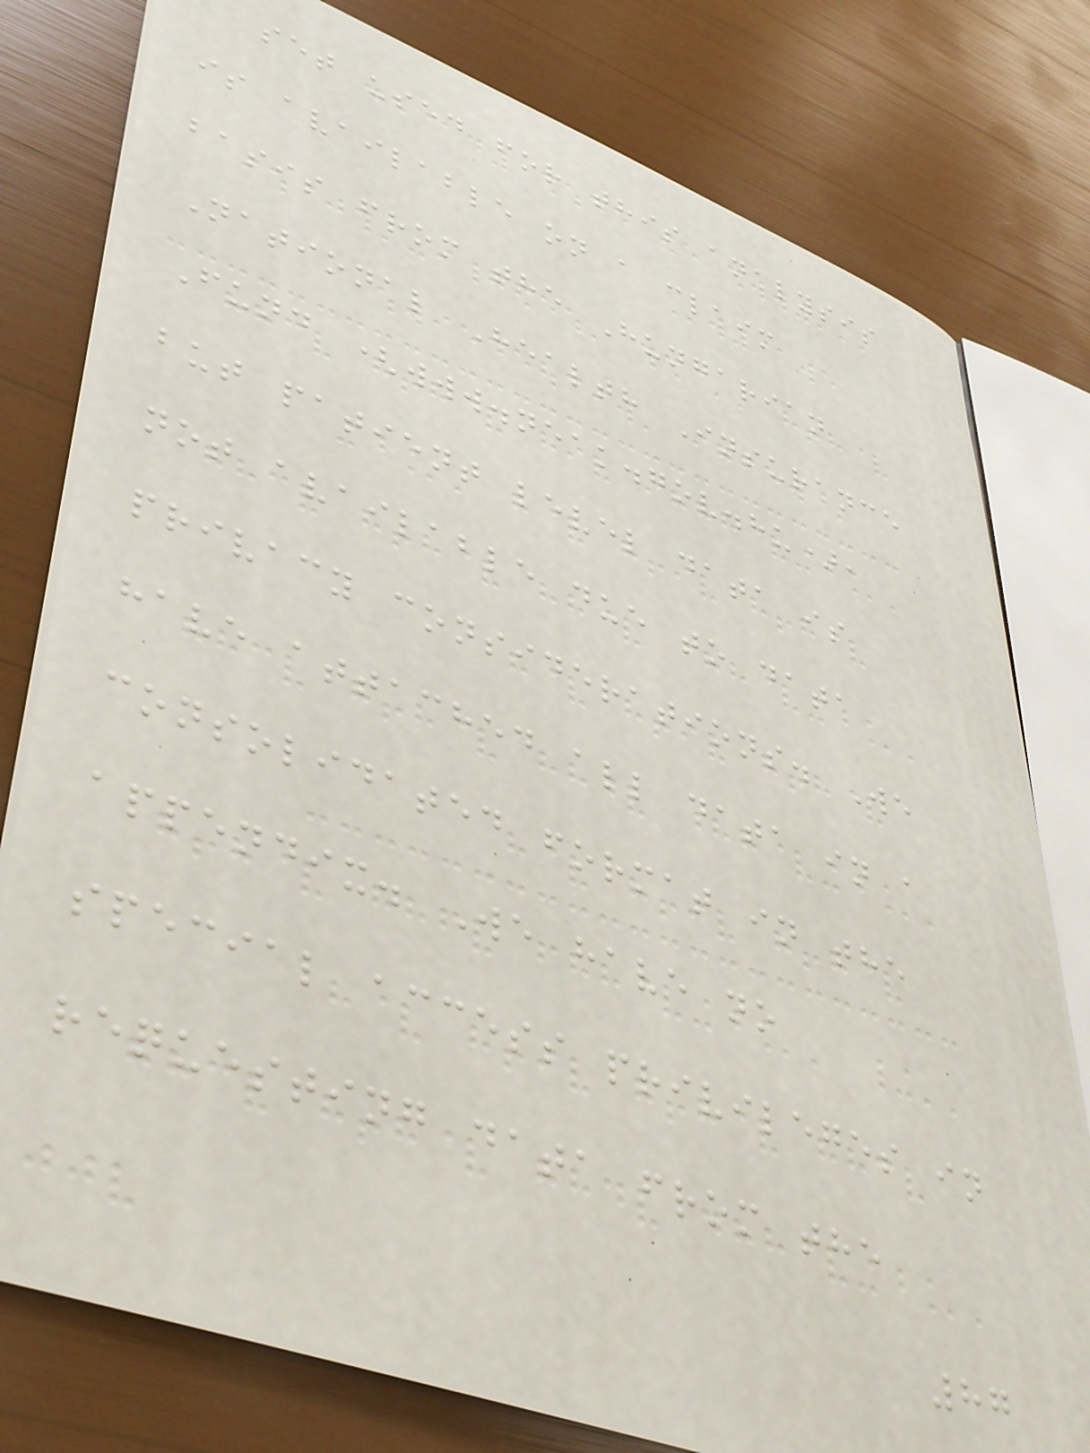set used for this analysis
is available on a claim
basis from the Hungarian
National Health Insurance
Fund (www.neak.gov.hu),
but patient level data is
not available due to data
privacy considerations. We
have attached all data in a
consolidated format in the
appendix. We have no
special access privileges in
requesting data from the
87
